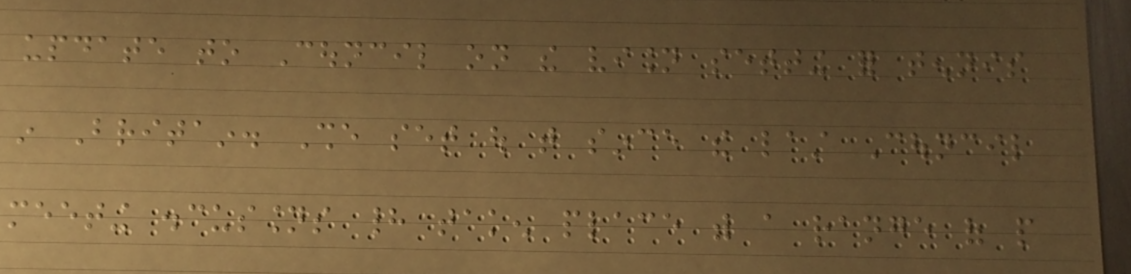update to Council on the vision setting for tennis
in Britain. She set out that since the last Council
meeting discussions had taken place with a range of people
